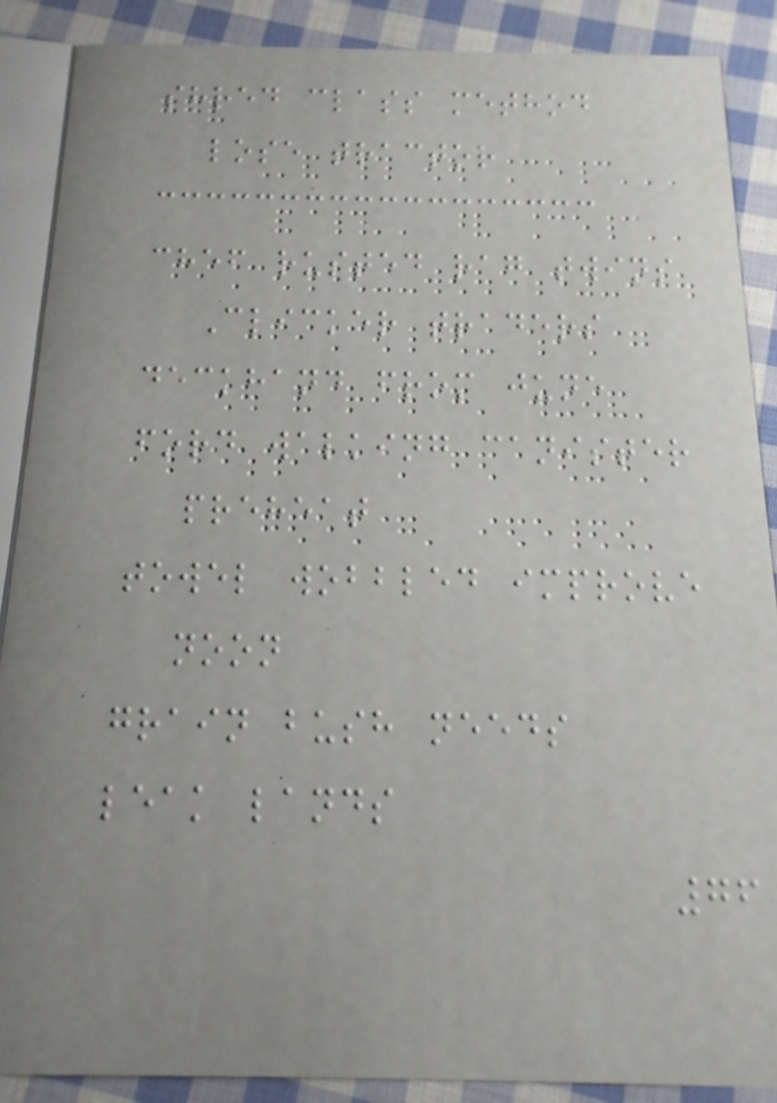shred class method
lose tractor
chef rusted rag twins
Clicker traders
deckhand from june
ford walking canister
preheat
towel wobbled improve
noon
grain bush needs
leak lands
76
